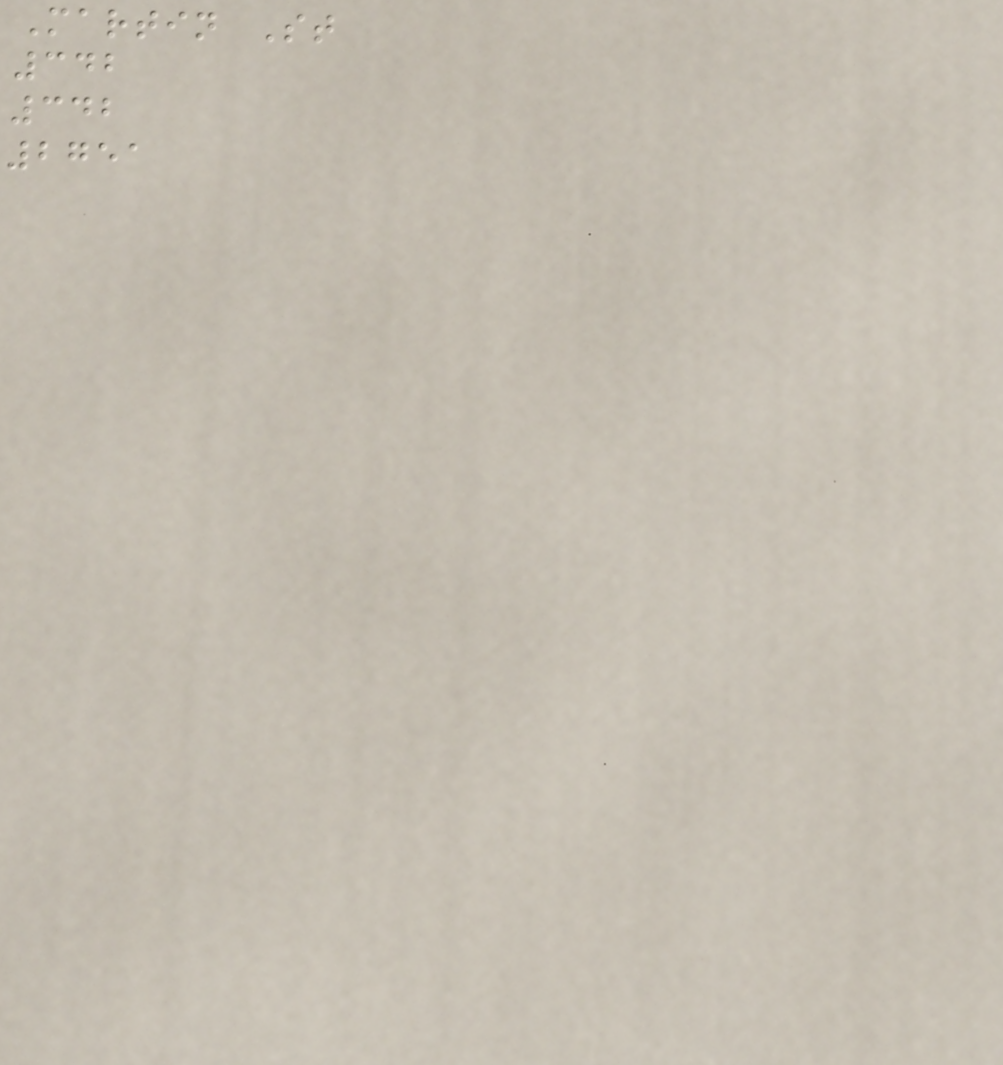Martin St
342
342
2751
